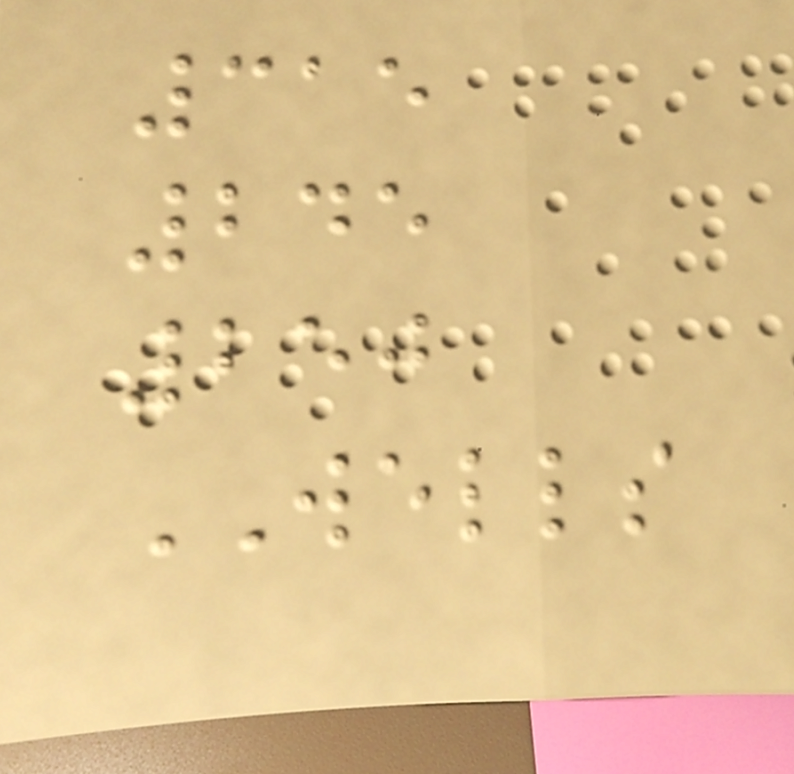315
245
250
WELLS
